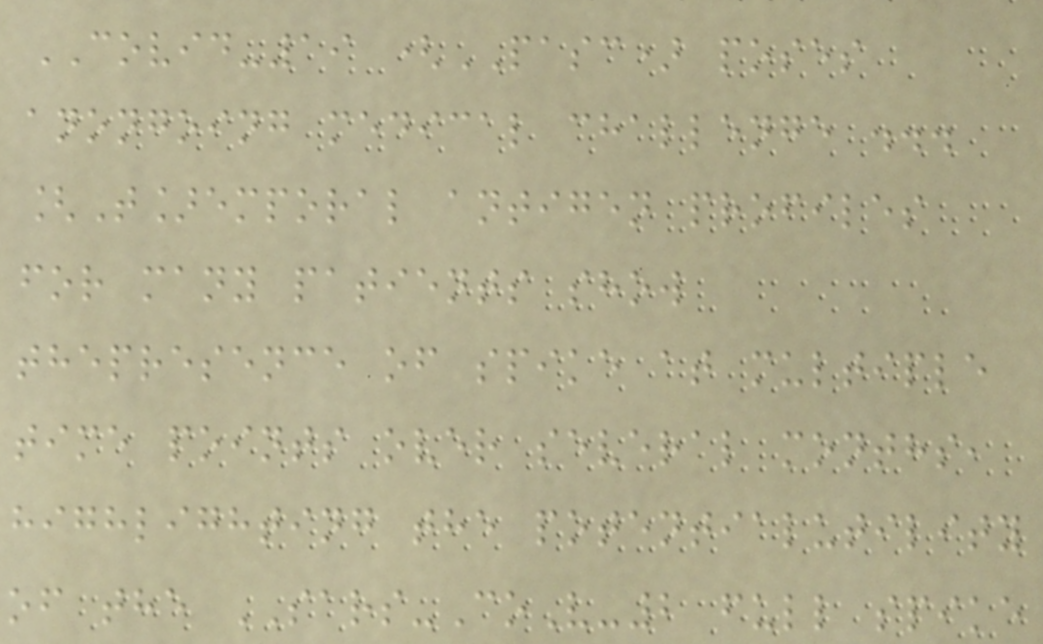COVID-19 (PASC) poses
anongoing medical challenge ...
[T]emporal antigen profiles
for many patients show
thepresence of spike at multiple
time points over several months,
highlighting the potentialutility
of the SARS-CoV-2 full spike
